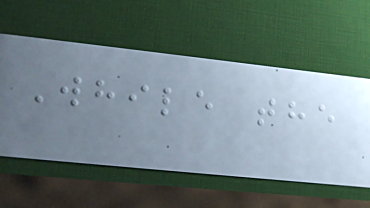While the
